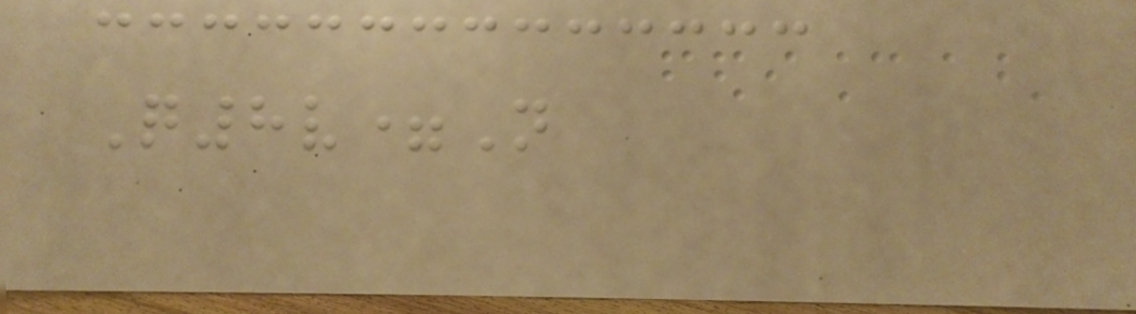Q8v=N
